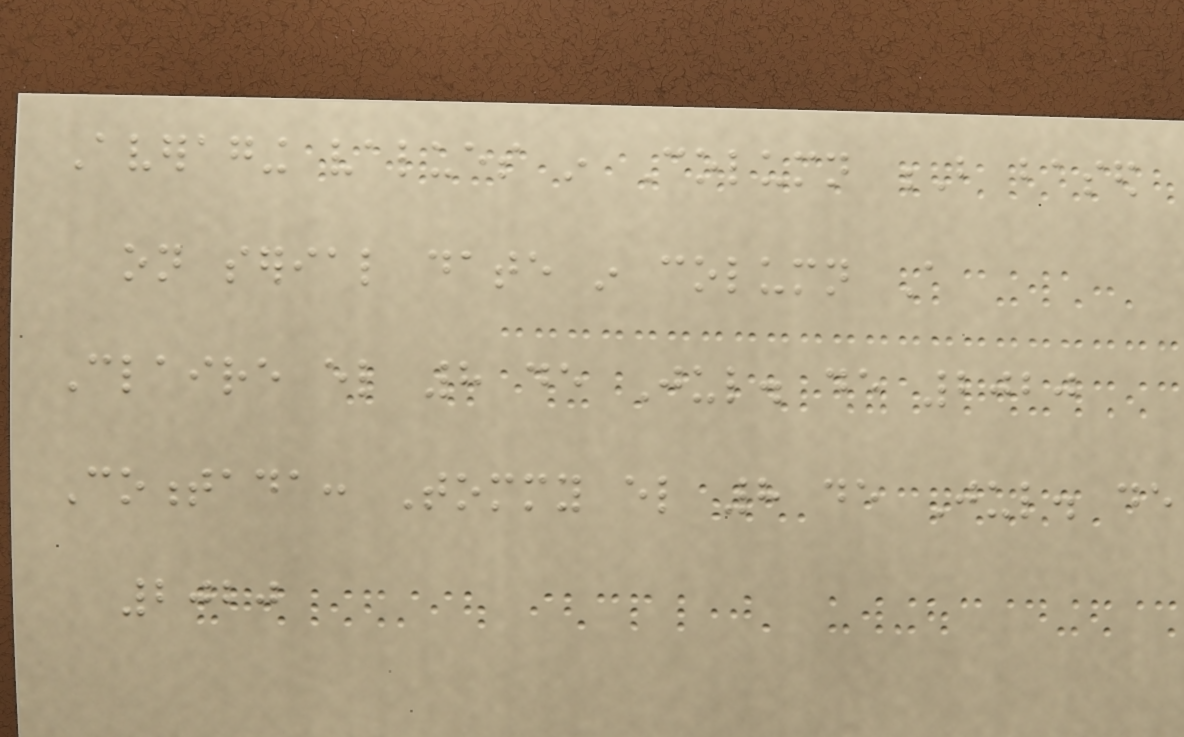Averaging values in Column B based
on serial date in column A
Claire el 8 de Jul. de 2020
Comentada: Tommy el 8 de Jul. de
2020
